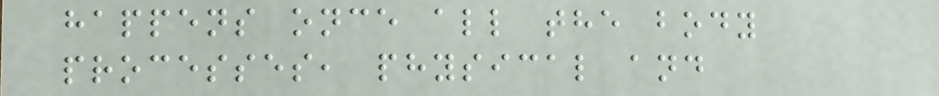happens once all the body
processes, physical and
